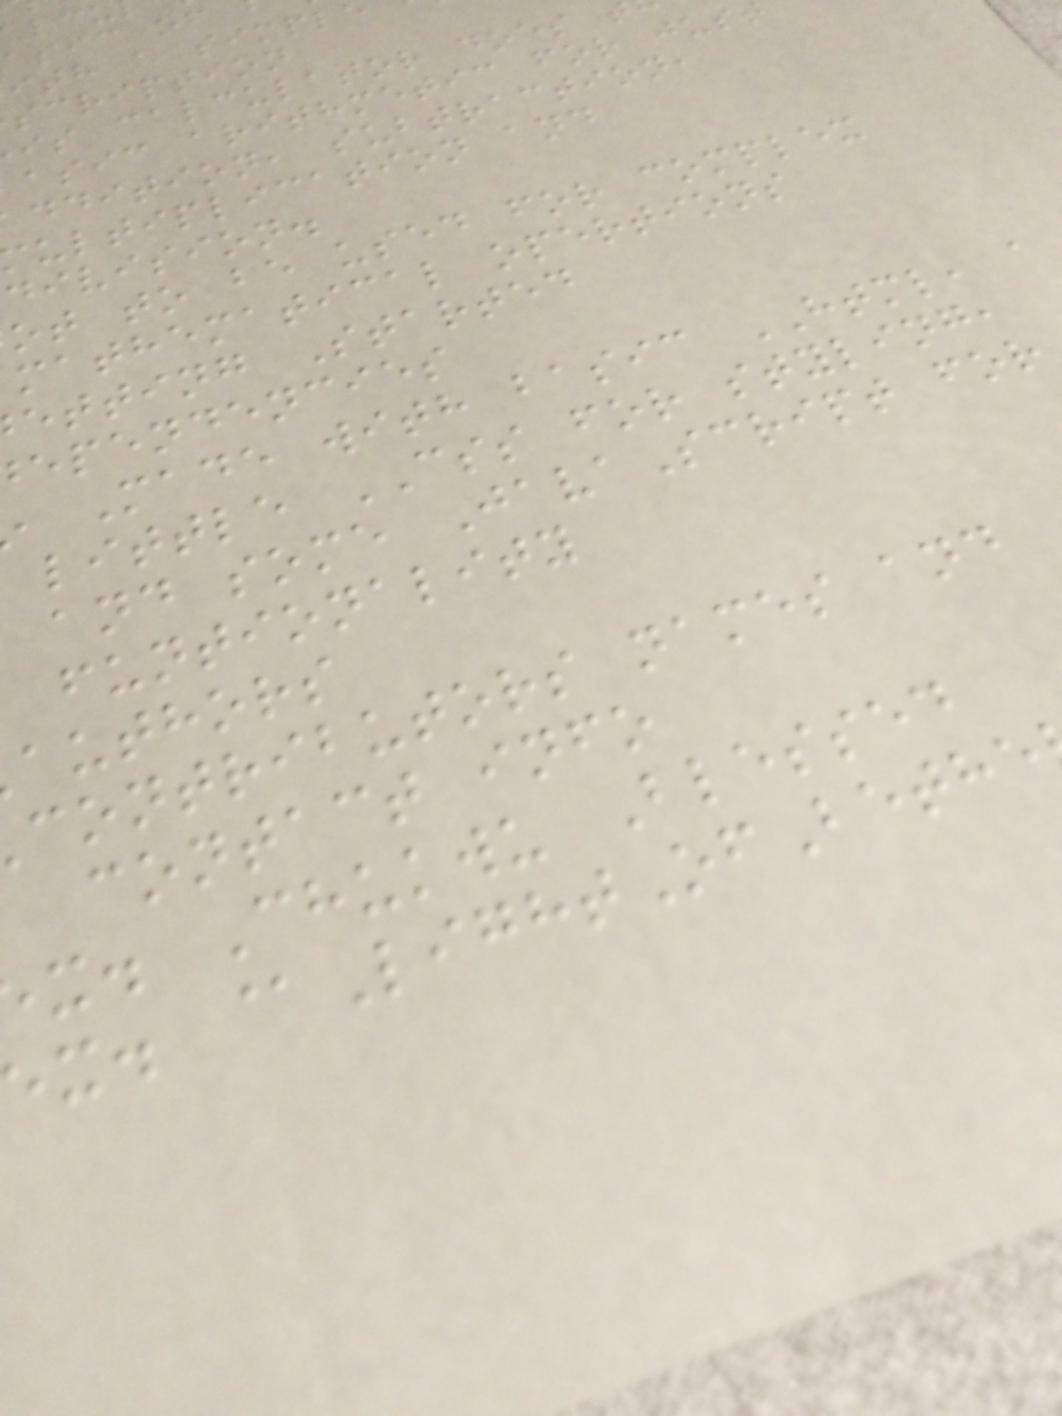asic of
ith a simpl
scription
is calculator does
asic arithmetic for jus
ddition, subtraction,
ultiplication and
division.
ot to be used for complex
mathematical opertions
etting Started
ependencies
Made with basic HTML, a
little CSS for styling,
and some JavaScript for
funtionality
authors
contributors names and
contact info
x. Chukwu Blessed
x. @LightOfBethe
